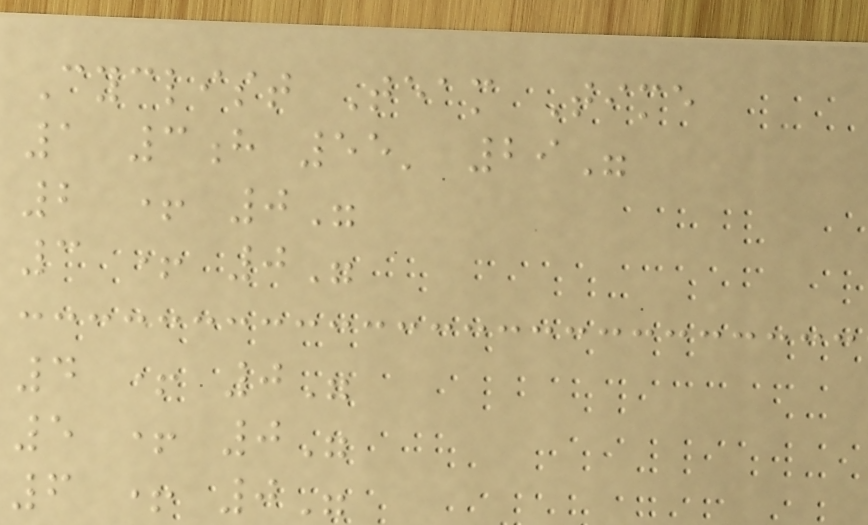Cyclist Team Time
1 3h 55' 29"
2 + 0"
3 + 0"
4 + 0"
5 + 0"
6 + 0"
